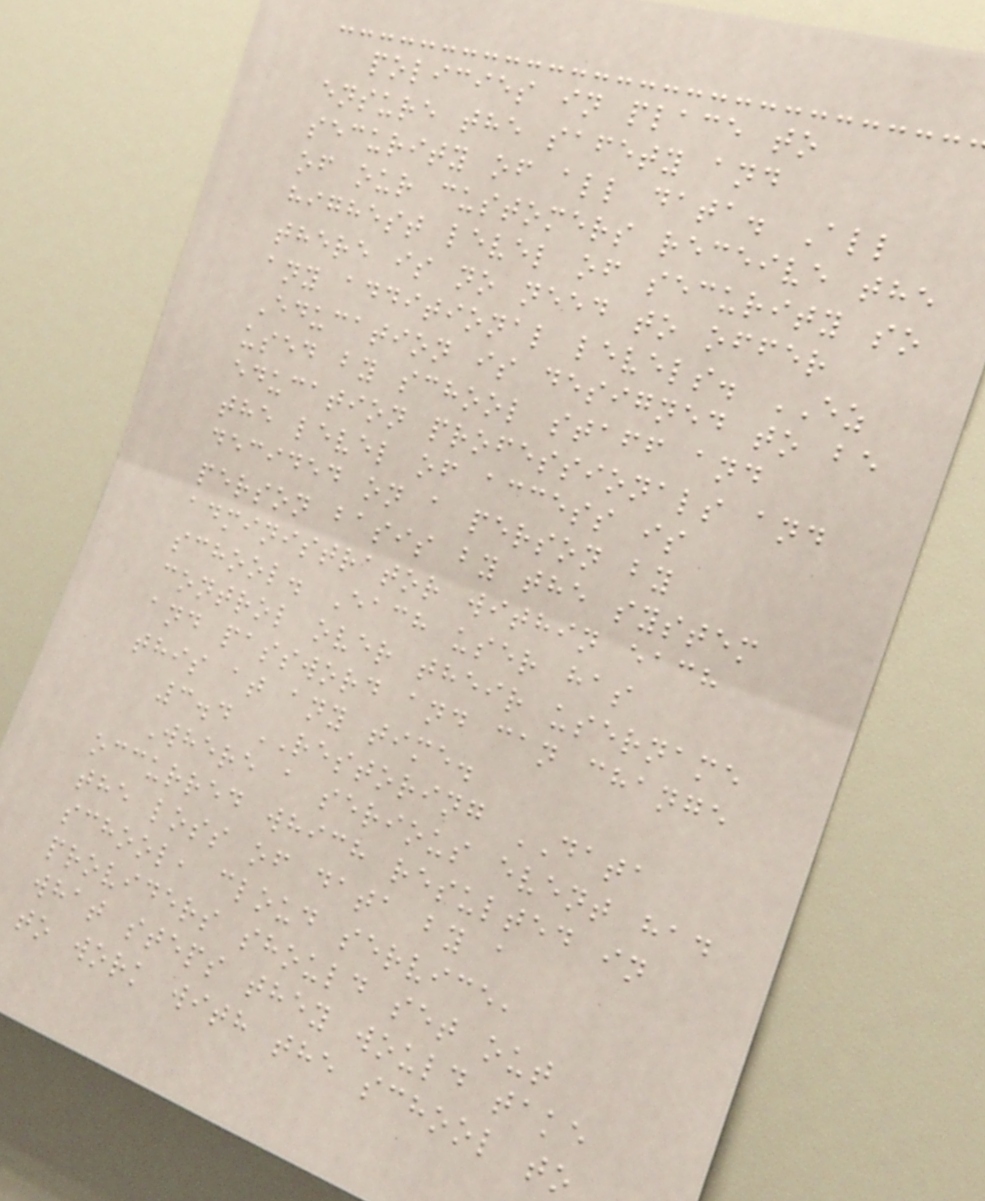policies in place to
ensure the safety and
security of all data. All
of our customers receive the
highest level of security so
there is no need to offer
any additional levels. EZ
Education is designed to be
used by school staff and
education professionals and
the level of access is
decided on a person by
person basis by the system
administrator within each
school. Each user has
control over their username
and password and can change
this at any time.
3.4 RESTORING DATA
Where a serious event had
occurred which resulted in
the loss of data by a
school, cloud service,
providers should set out
what steps they would take
to work with the school to
